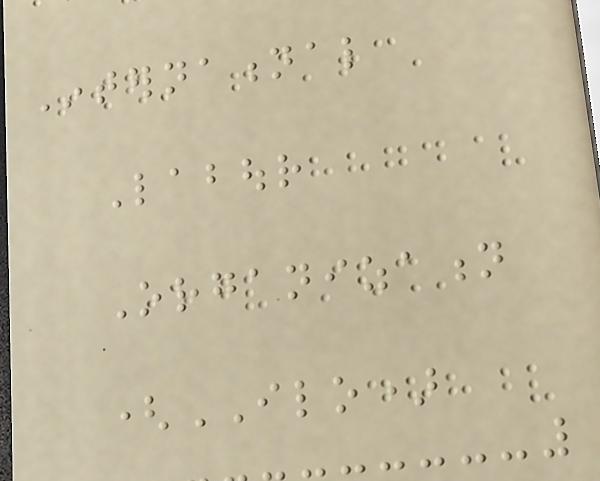International
Labour
Organization
(ILO)
